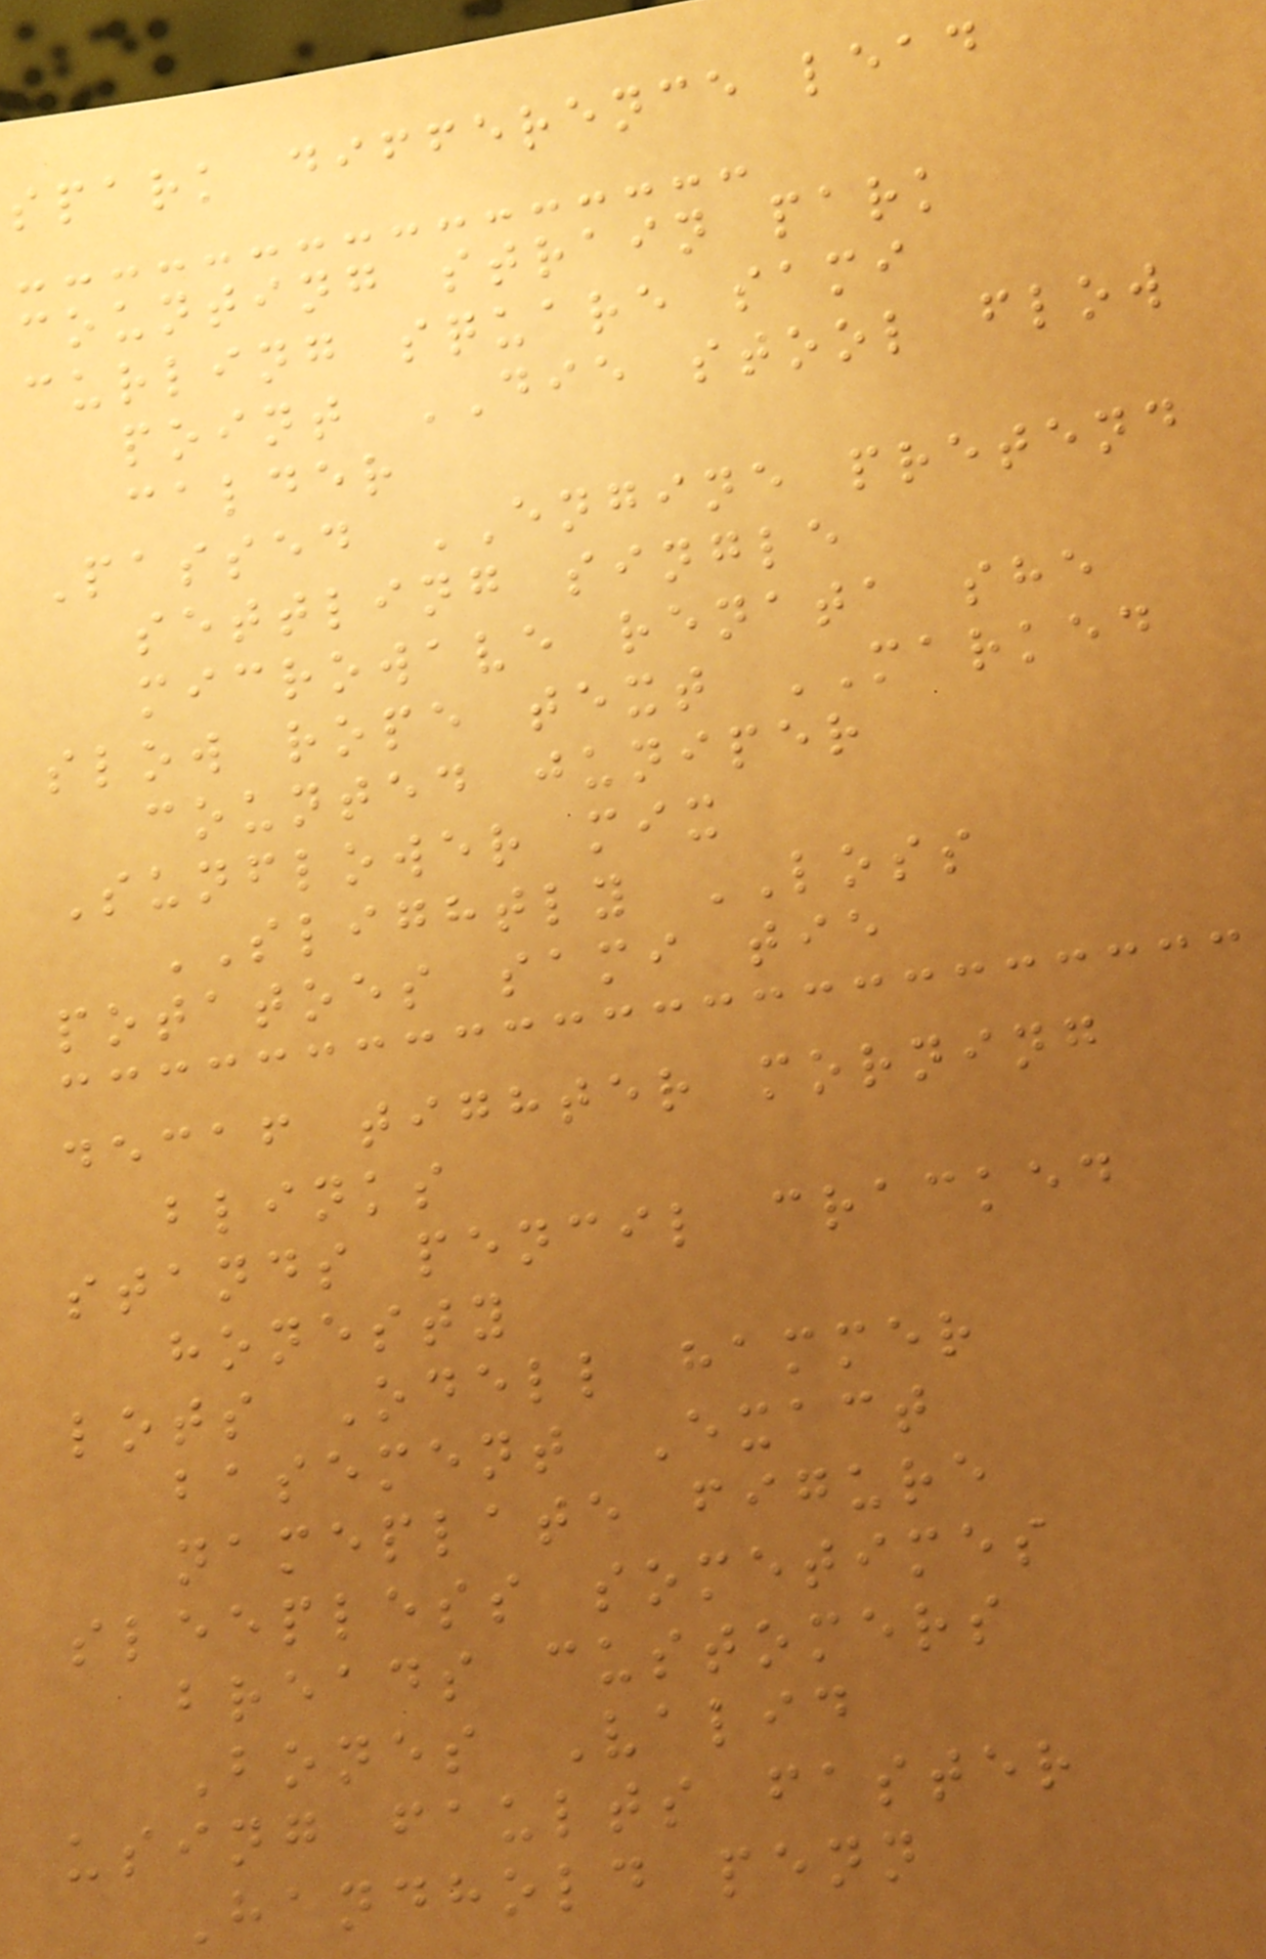spark difference lead
counting strain park
curling square sami
point DIE stool flow
calder
Passed ENGINE pretend
settling single
microwave renata she
slow rope text MARKED
counted juniper
Sunflower mix
SLIGHTLY LOSS
potatoes sami tie
decaf tighter morning
blinks
stands pencil cracked
honesty
lots Odell hammer
basement Exact
nameplate figure
sleepless sometimes
breads customers
Bones Valid
using faults faster
Handhold penn
